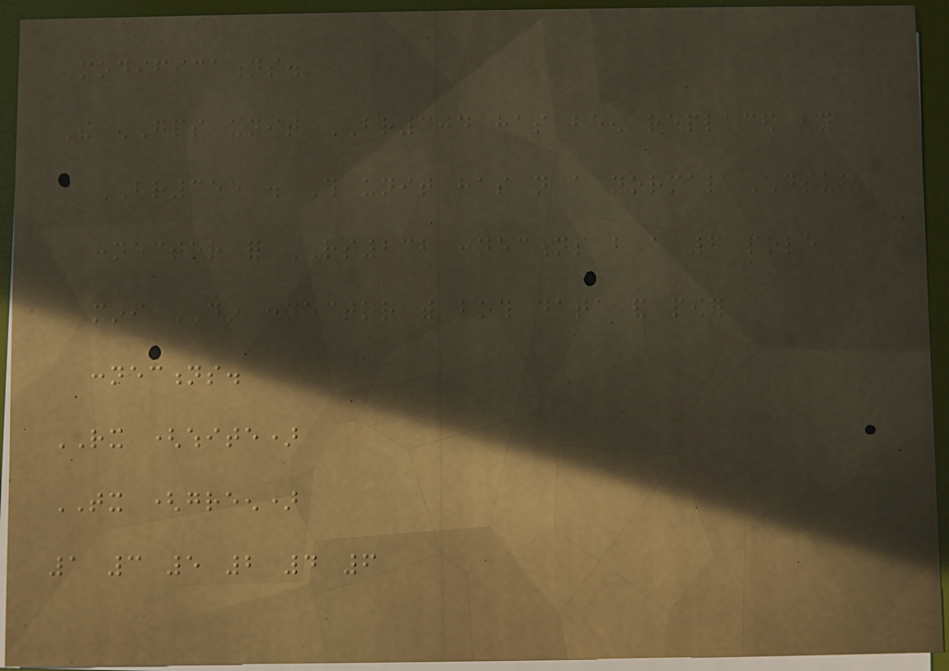Modifications.
The GPS unit BR304 has been replaced by
BR355 . This unit has not a normal DSUB
connector for RS232 connections but a 6 pole
mini DIN connector with both data and power
connections.
RX (white)
TX (green)
1 3 5 2 4 6
